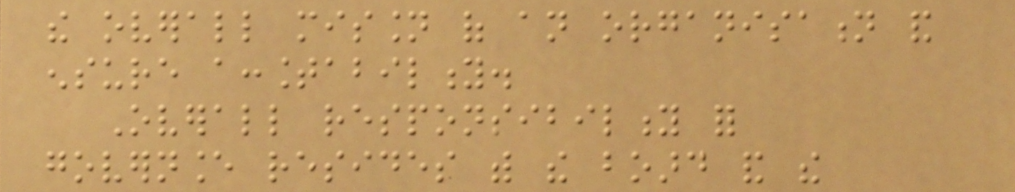the overall mission of an organisation and
ensure accountability.
Overall responsibility for
governance resides with the board and the
